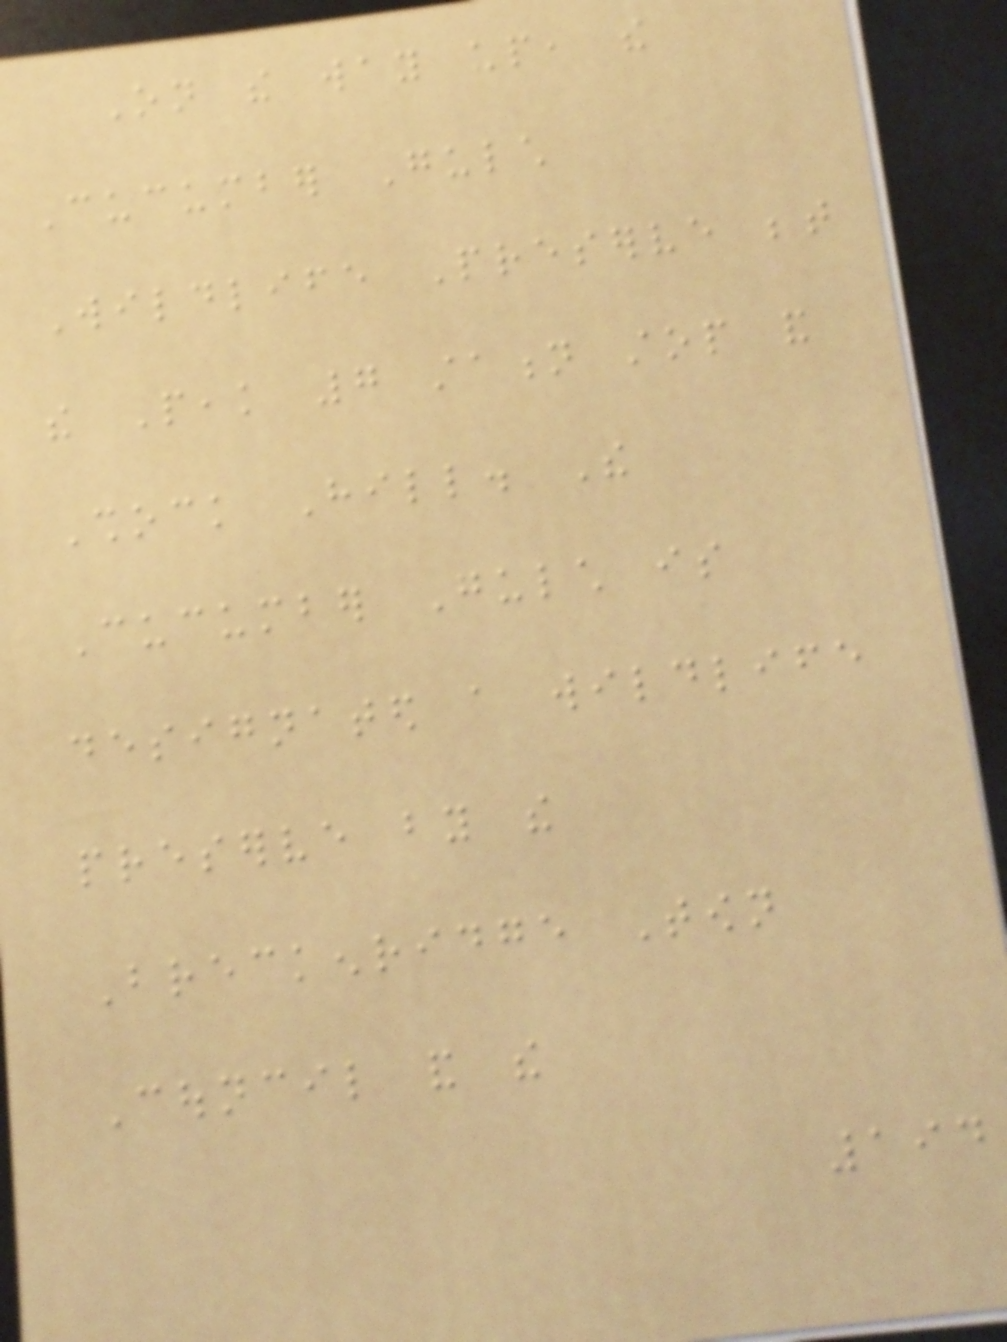On the way up, the
Cucumber Gulch
Wildlife Preserve between
the Peak 7 station stop and
Shock Hill. The
Cucumber Gulch is
designated a wildlife
preserve by the
Breckenridge Town
Council and the
194
